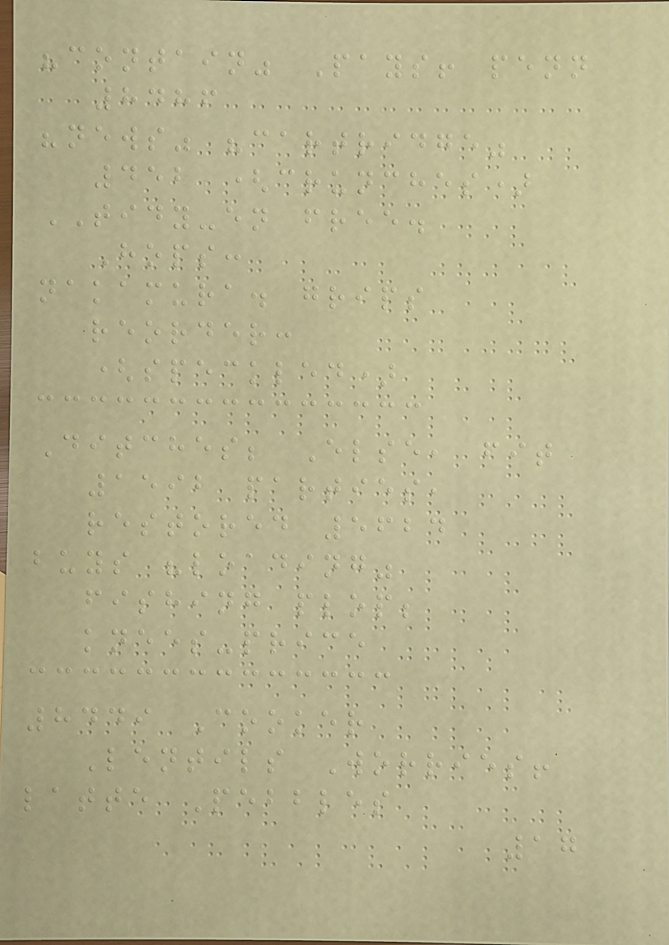"contain" Pays! penn
8486
"news" "cartridge"
452 (crunches)
TIDY-en free.
Hops:
nakamura. grips
reorder:
(speckled)
Ditches; Else, fit
1592 parties,
restored 5624
buys "loading"
fishing plop;
knees-price
8449 Cooker
Lentils Worries!
latte Pebbles
17
